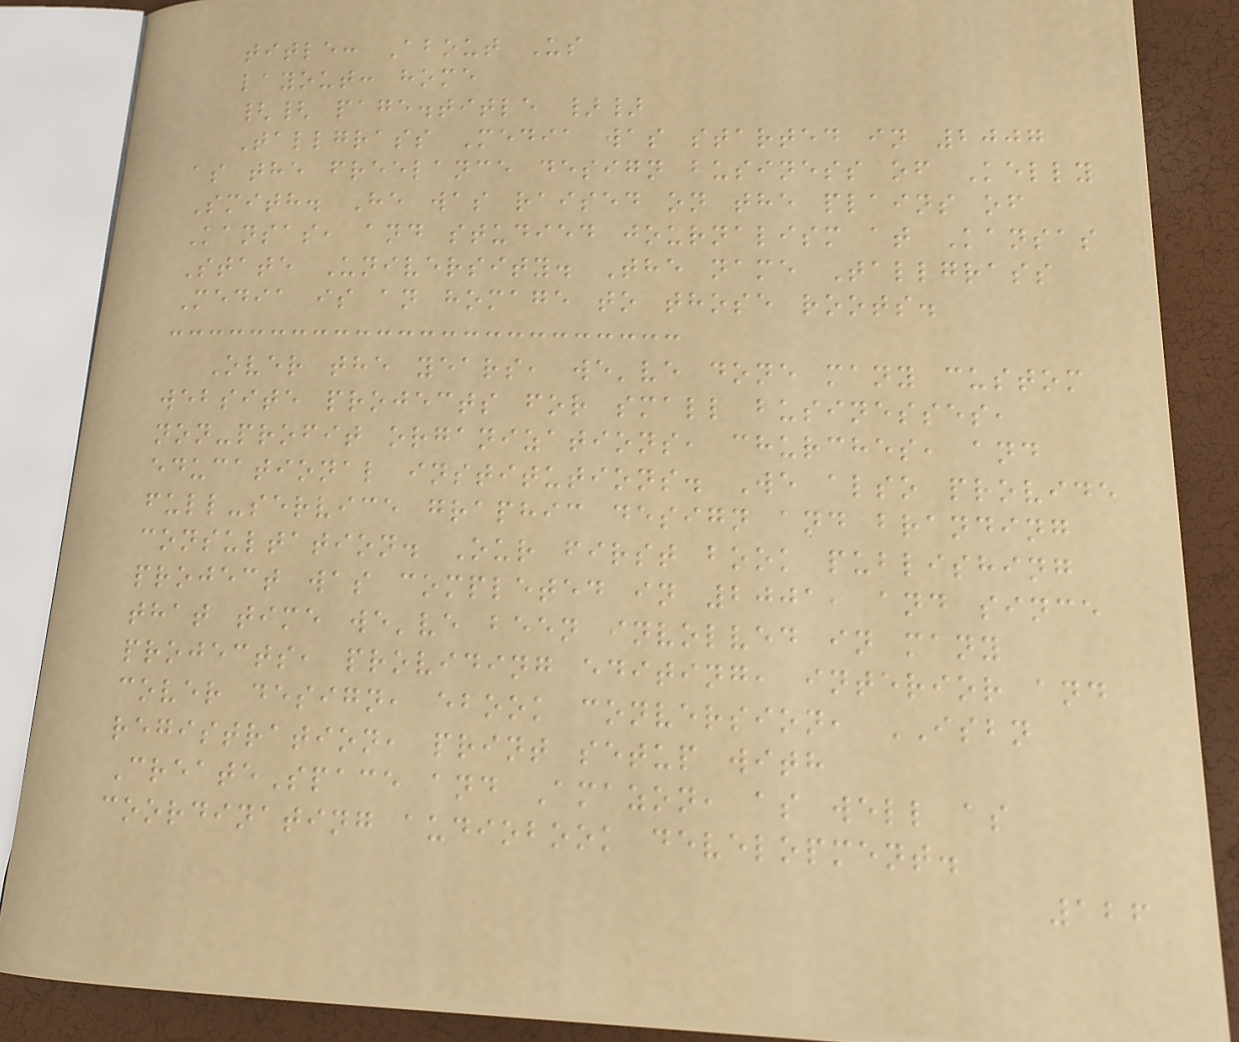title: About Us
layout: home
{{ page.title }}
Tallgrass Media was started in 2007
as the freelance design business of Kelly
Smith. He was raised on the plains of
Kansas, and studied journalism at Kansas
State University. The name Tallgrass
Media is an homage to those roots.
Over the years, we've done many custom
website projects for small businesses,
non-profit organizations, churches, and
educational institutions. We also provide
full-service graphic design and branding
consultation. Our first book publishing
project was completed in 2001, and since
that time we've been involved in many
projects, providing editing, interior and
cover design, ebook conversion, ISBN
registration, print setup with
CreateSpace and Amazon, as well as
coordinating audiobook development.
126
